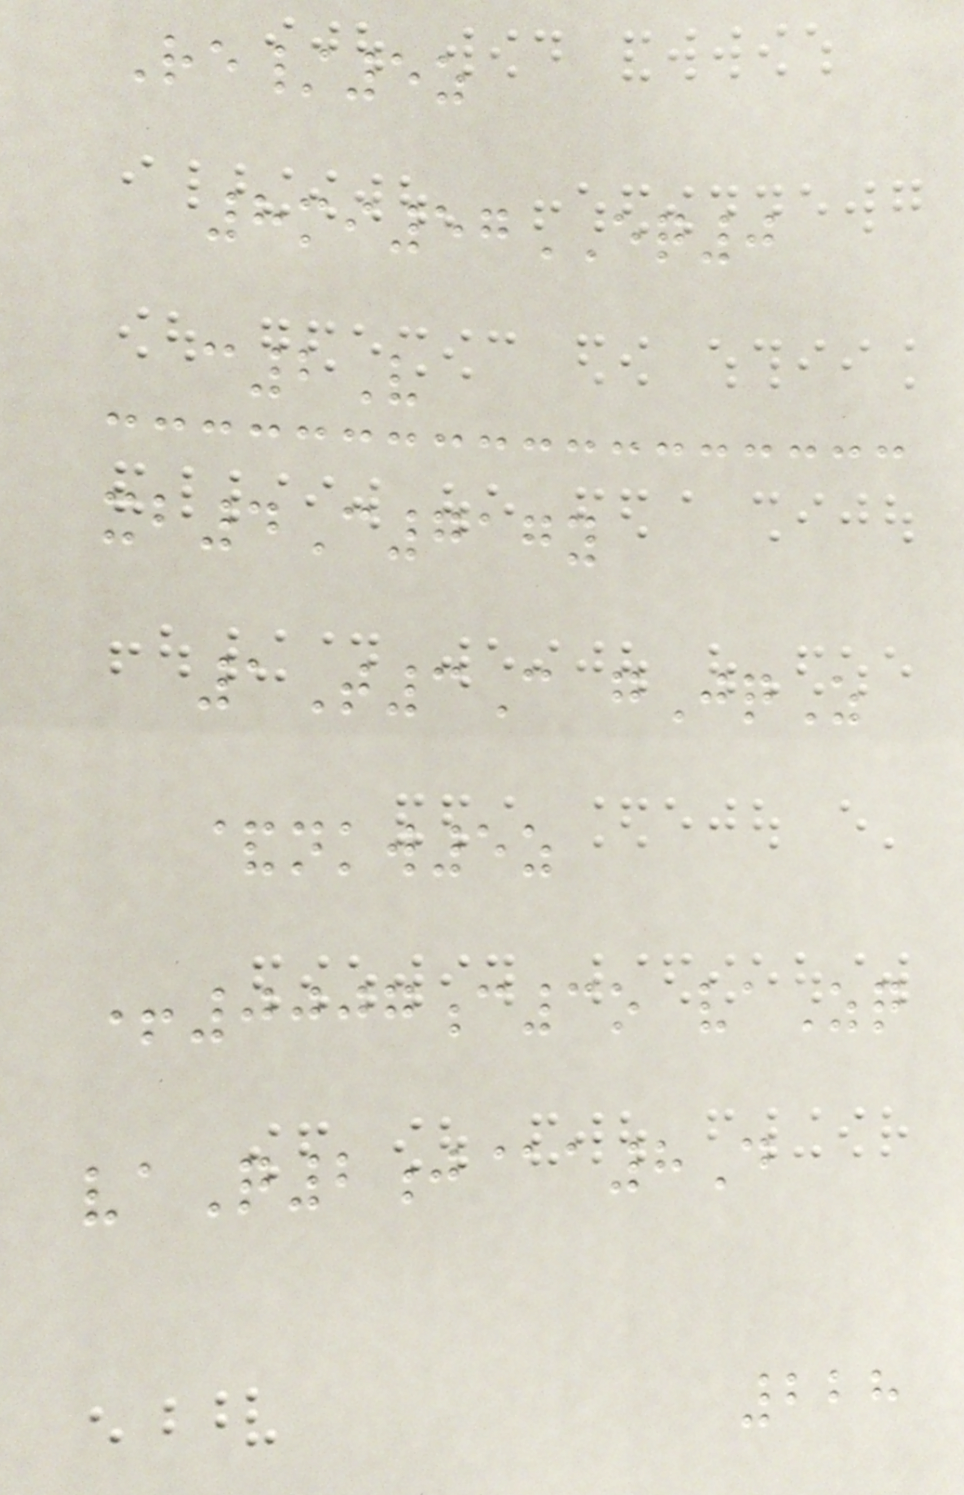Re/5z
8mi57EQ0
c2V
xb4C717y
1T3C gJqZ
&nkw5z
+0007c3o vaZq
vaQ2j@a8D
228
